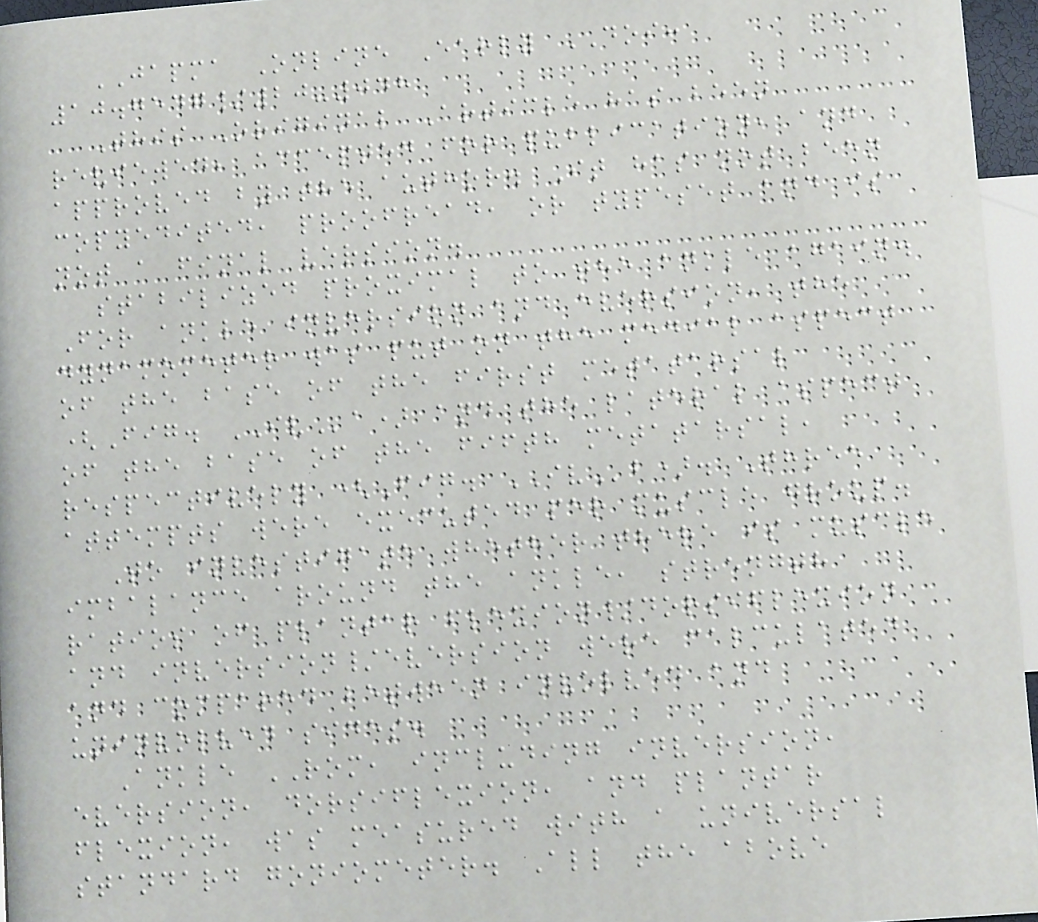JAPMA Online Early DOI:
10.7547/20-048
This Original Article has been
reviewed, accepted for publication, and
approved by the author. It has not been
copyedited, proofread, or typeset and is
not a final version.
stabilized proximal to the ankle again.
For ankle inversion and eversion, the
dynamometer was put on the medial aspect
of the base of the first metatarsal
(Fig. IVa) and the lateral aspect
of the base of the fifth metatarsal,
respectively (Fig. IVb). Three
attempts were executed per muscle group.
To investigate whether there is muscle
imbalance around the ankle, strength
ratios of plantar flexion/dorsiflexion
and inversion/eversion were calculated
and compared between involved and
uninvolved sides.
Ankle ROM, including inversion,
eversion, dorsiflexion, and plantar
flexion, was measured with a universal
standard goniometer. All the above
